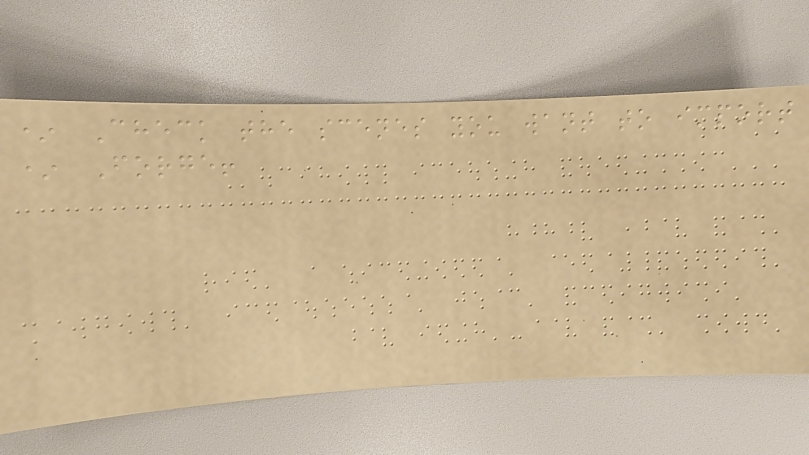* Check the scenes you want to import
* Forge!
